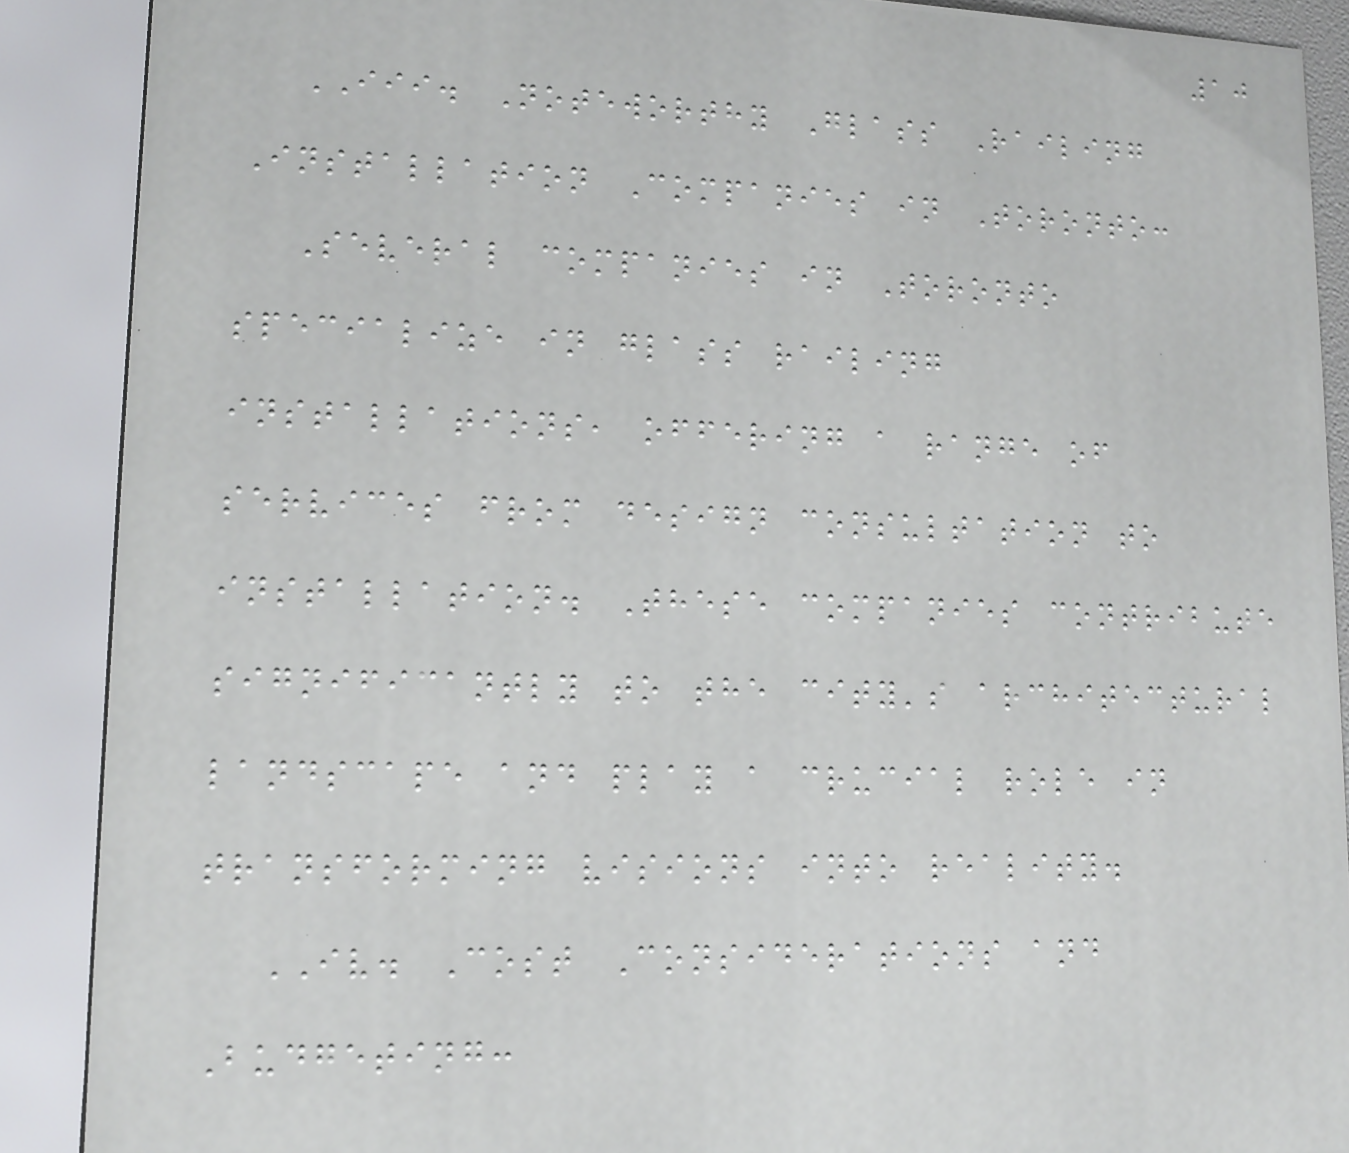10
III. Noteworthy Glass Railing
Installation Companies in Toronto:
Several companies in Toronto
specialize in glass railing
installations, offering a range of
services from design consultation to
installation. These companies contribute
significantly to the city's architectural
landscape and play a crucial role in
transforming visions into reality.
IV. Cost Considerations and
Budgeting:
